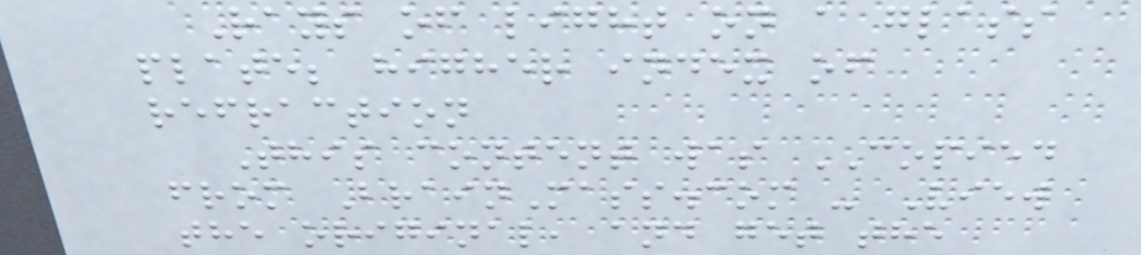Rays of light on a glass
plate; higher index of
refraction
This content was COPIED
from BrainMass.com - View
the original, and get the
